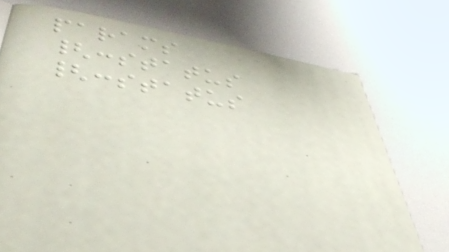params
{:status
{:status
